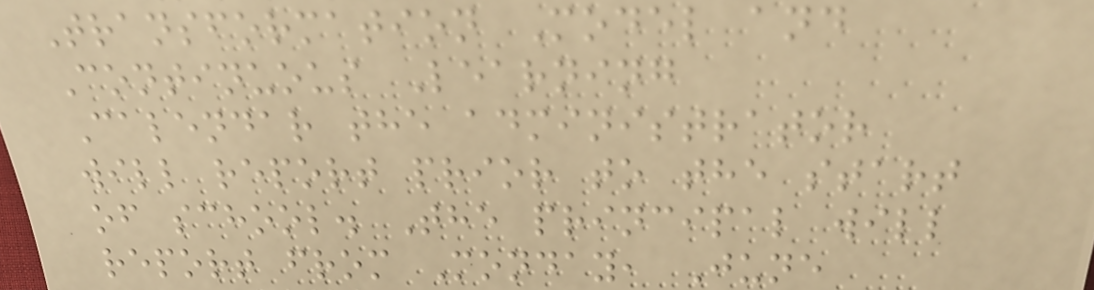Transformation Model and
Continuous Learning
Calendar the administrator
will report prior to the start
of school. The principal will
report from Monday, June
